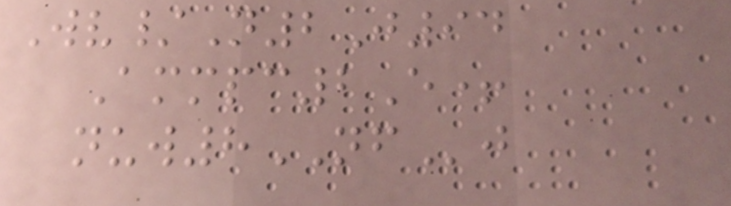Wv/N2J94
Ammpc2E+
nuw8NFj
